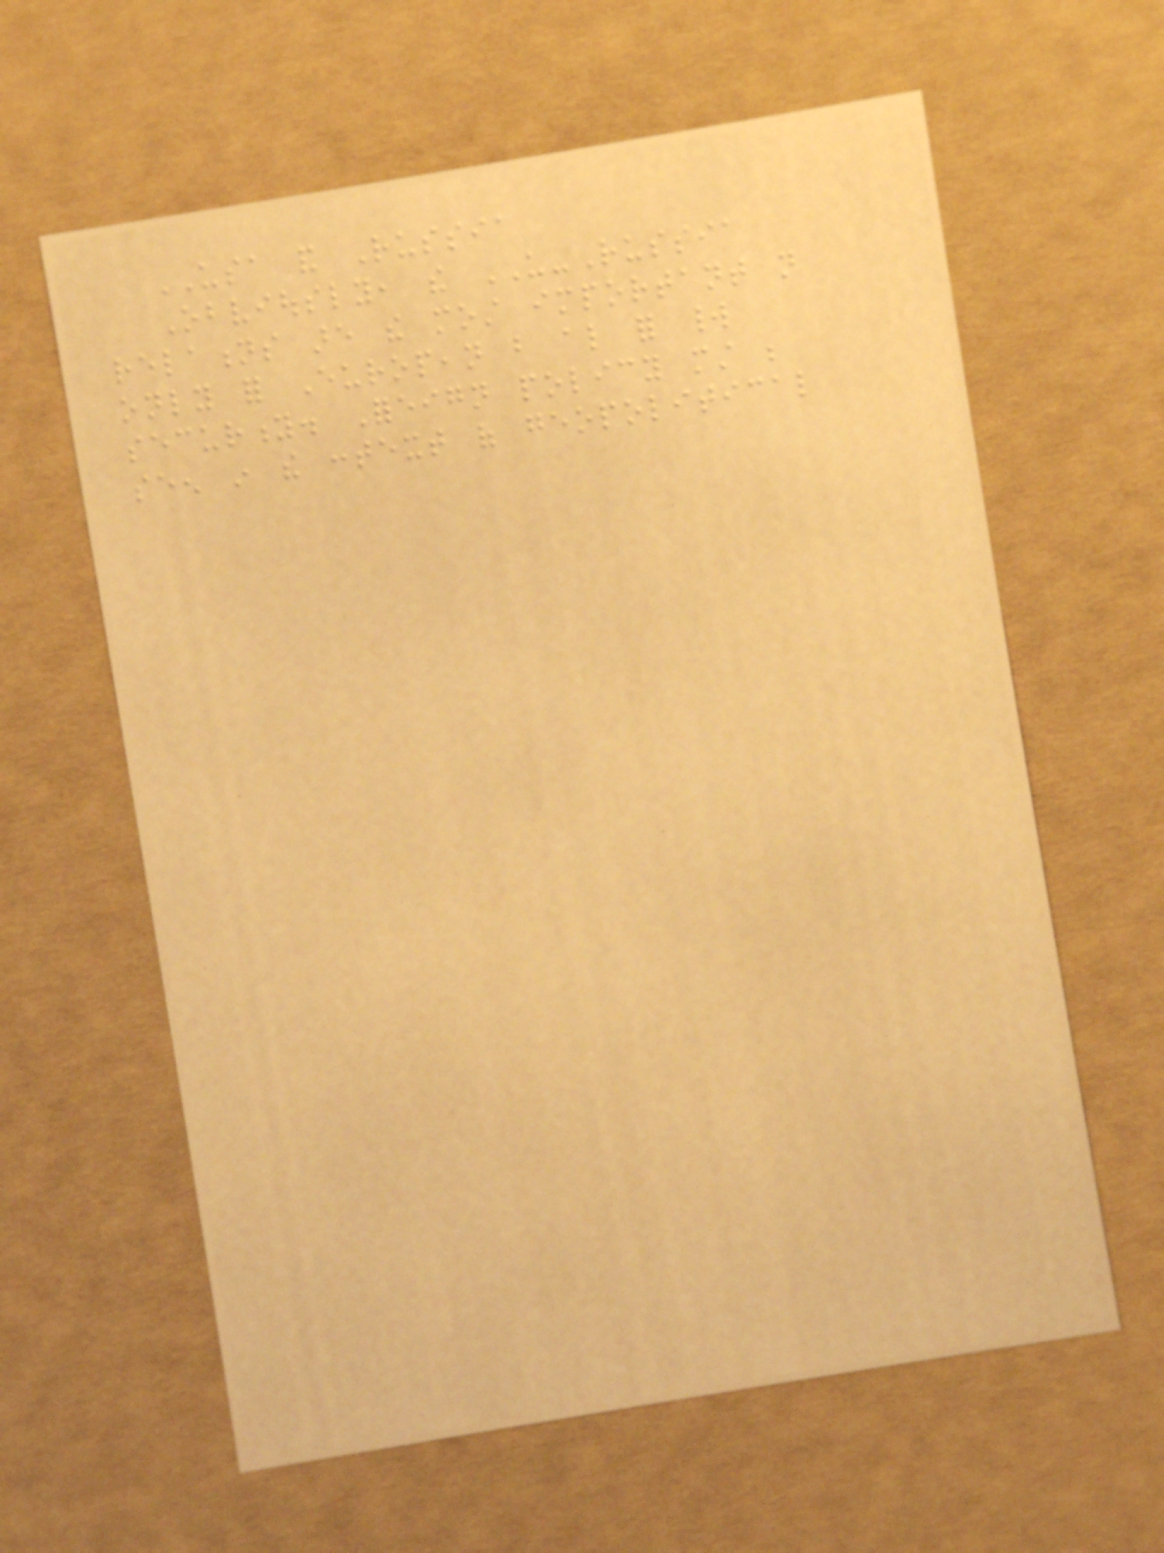USA and Russia
Obviously, the US-Russia
relations are the most important not
only for European but also for world
security. Foreign policy must be
seen in the context of geopolitical
